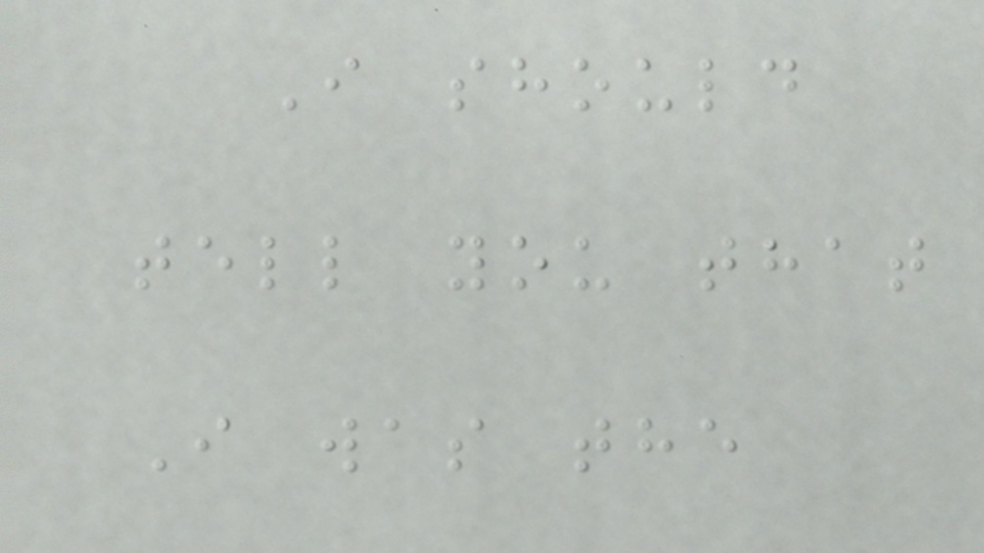I should
tell you that
I was the
